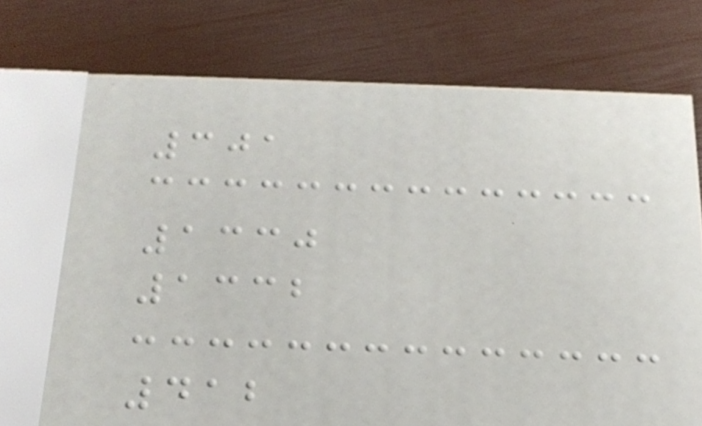301
1330
1332
412
